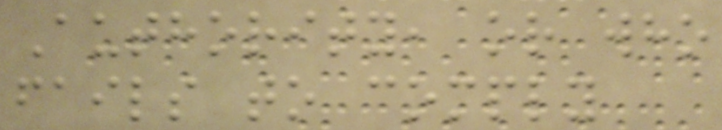Authority, or who
fails to comply
